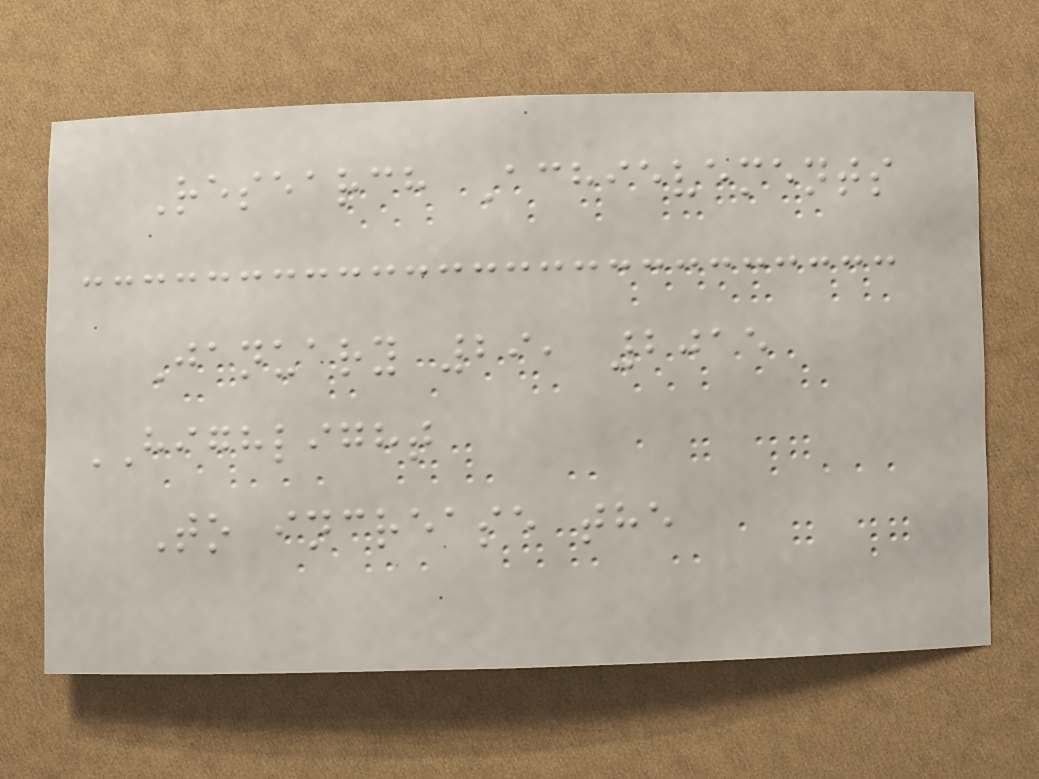Research Achievements
January 29, 2015
HIGHLIGHT
To increase the
